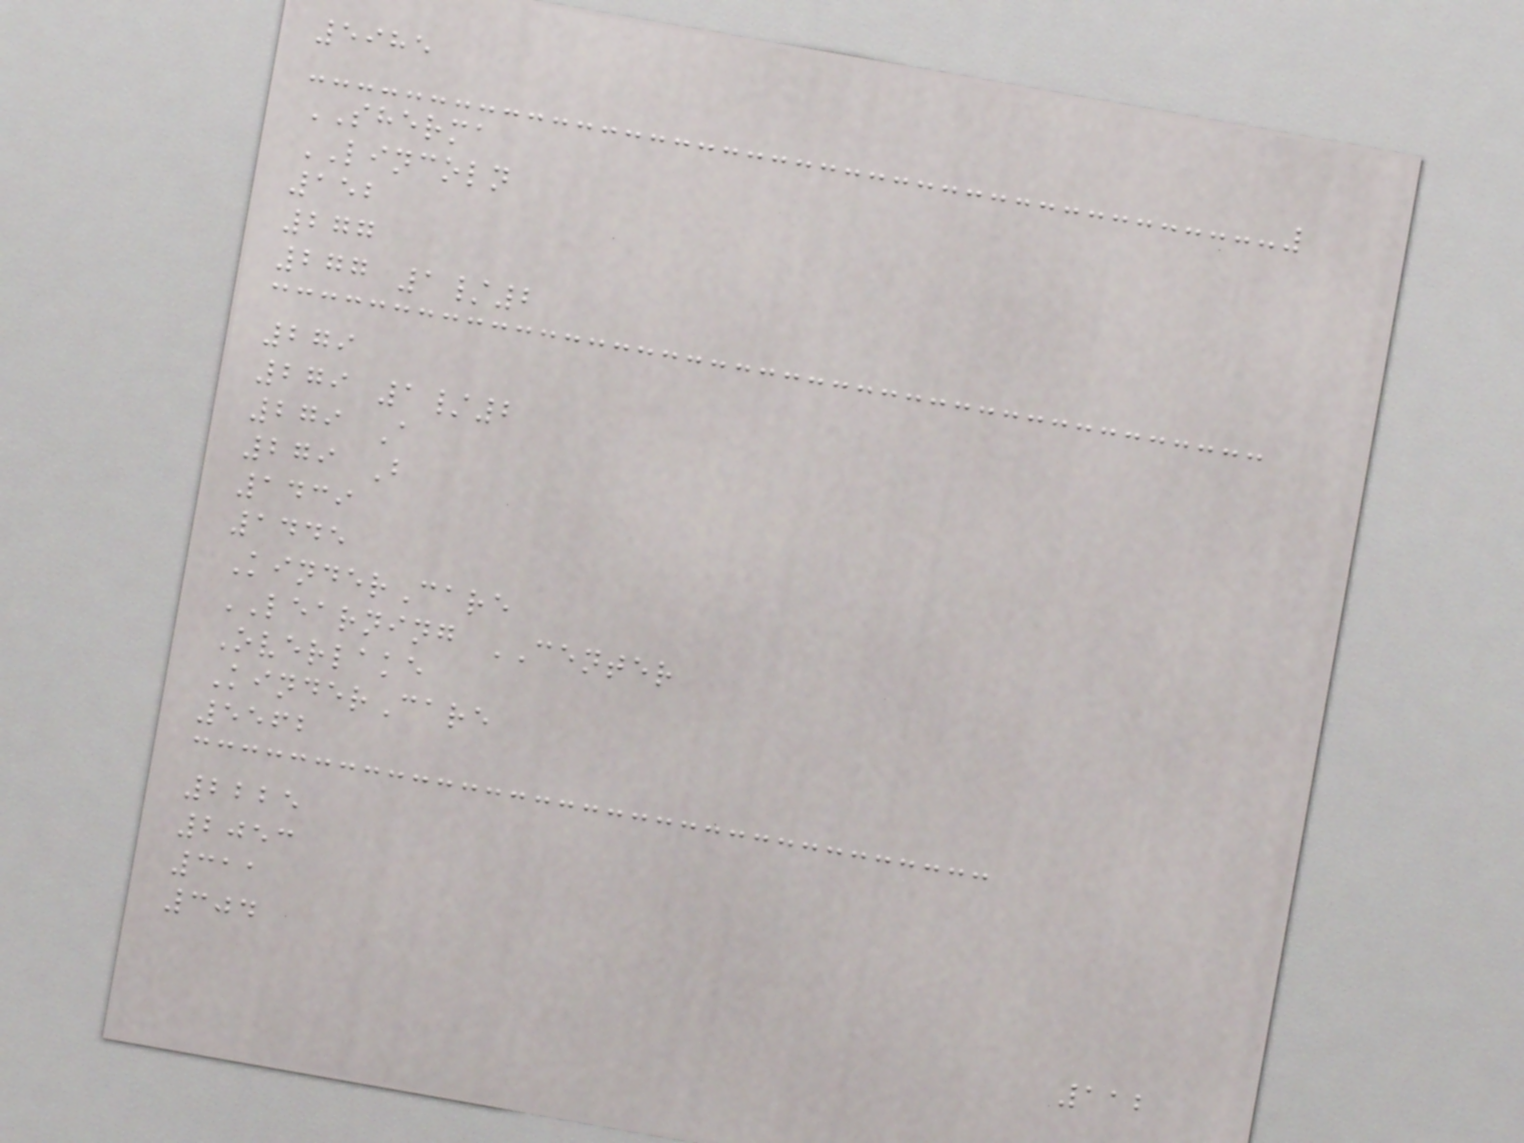5985
SHERMA
LINCOLN
152
277
277 1/2
279
279 1/2
279 A
279 B
1439
1445
KinderCare
LEARNING CENTER
Overlake
KinderCare
5562
2225
2053
311
304
112
